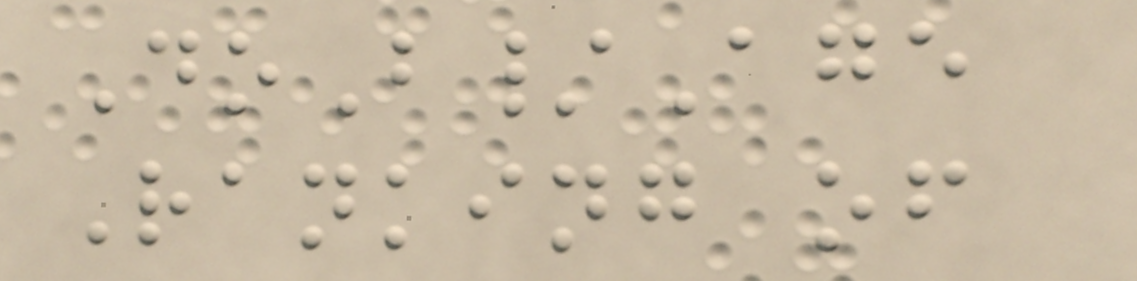DoB/Age
Ranking of
